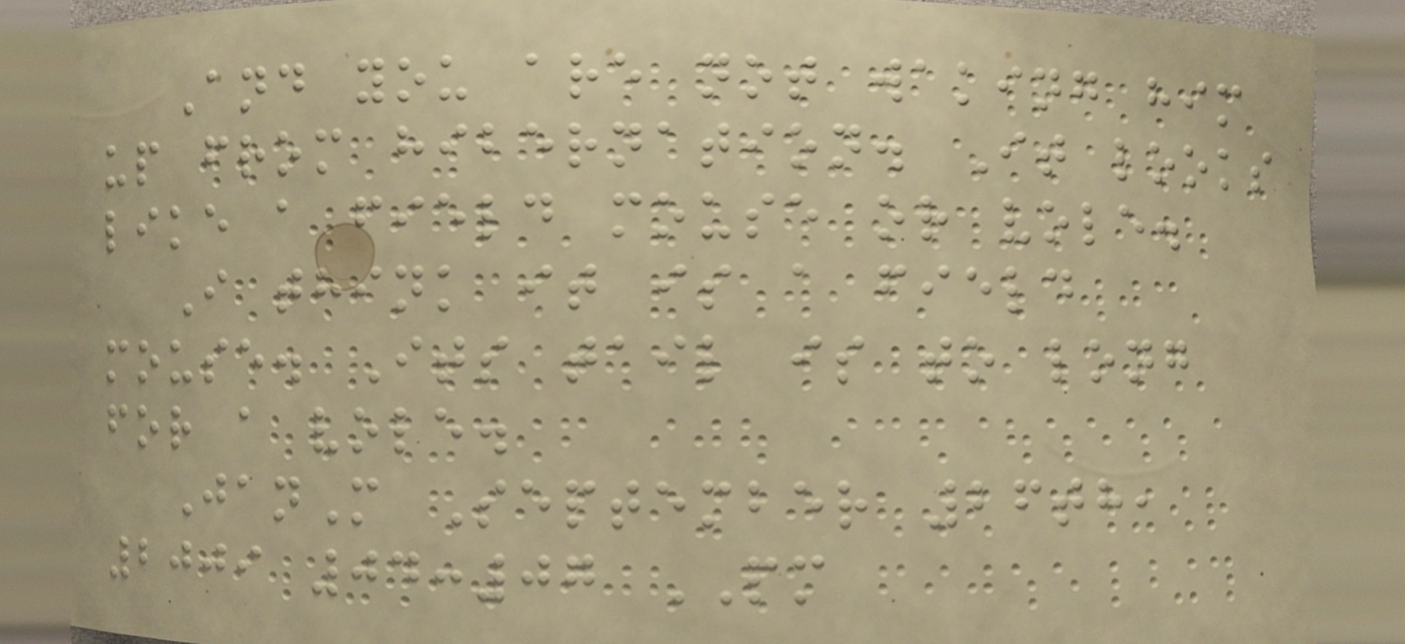And you are not waking him
up from hibernation. It looks
like a field mouse or vole.
I think it is a field
mouse. Its tail is to long
for a vole.
JanM September 26th,
2009 04:07 PM
